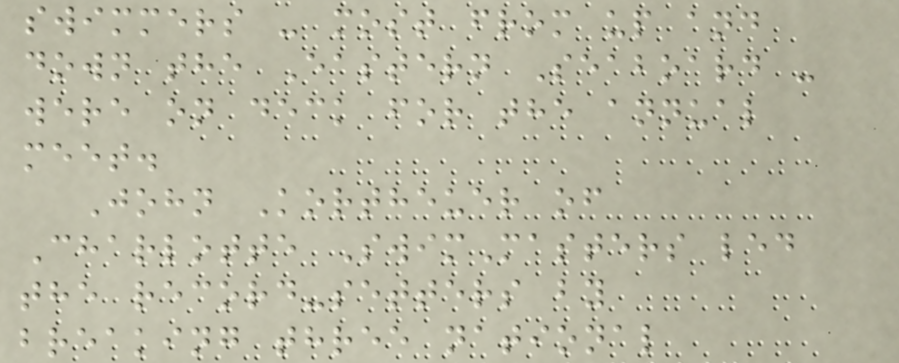swimmers - most from up and
down the Eastern Seaboard -
were on deck for the annual
meet.
John Kortheuer of
Charlotte SwimMasters led
the record-setters by
breaking three national
